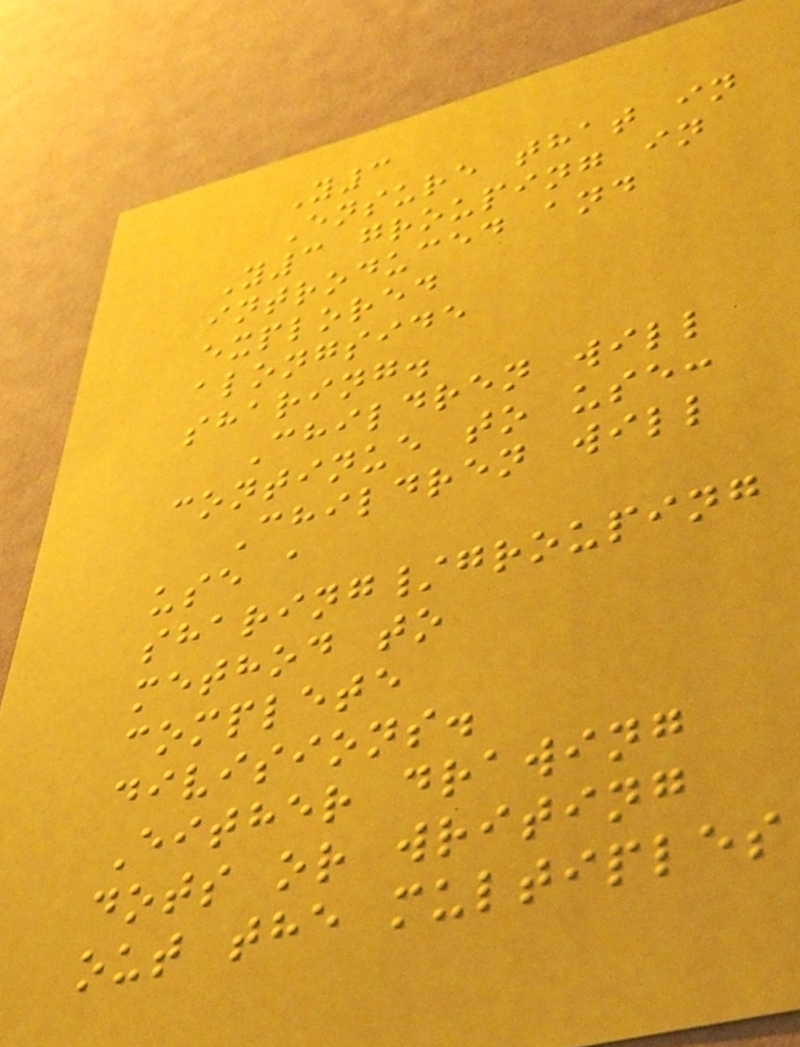Y3
Ensure that in
Y3 grouping in
introduced and
explored
alongside
sharing.
Children will
continue to use:
Children will
use a
sharing/grouping
method to
complete
divisions.
Either drawing
dots or writing
out the multiples
